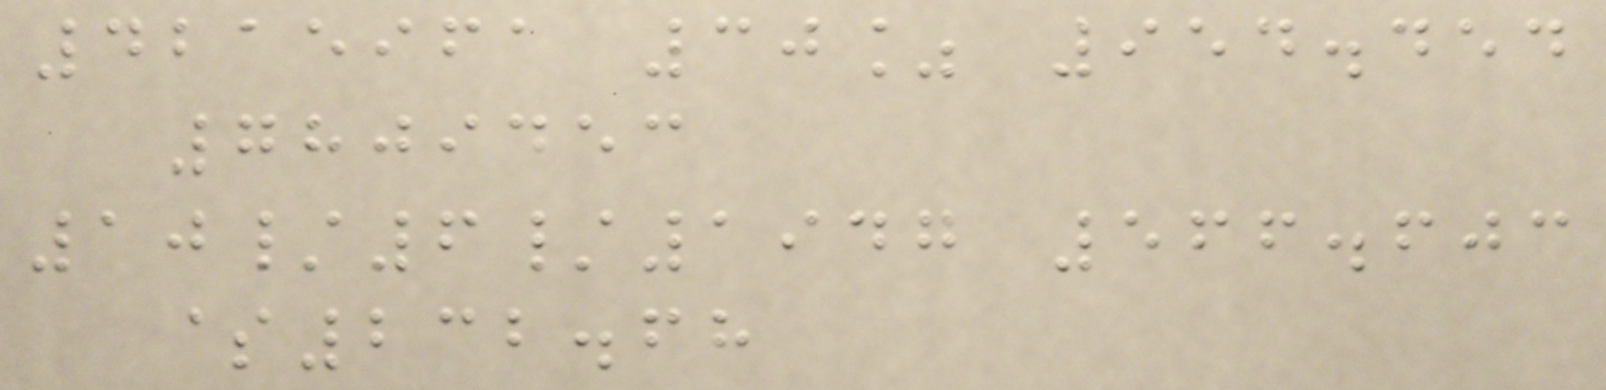4215961 30% 954.454
7809453
10/6/1947 566.603
$232.68
